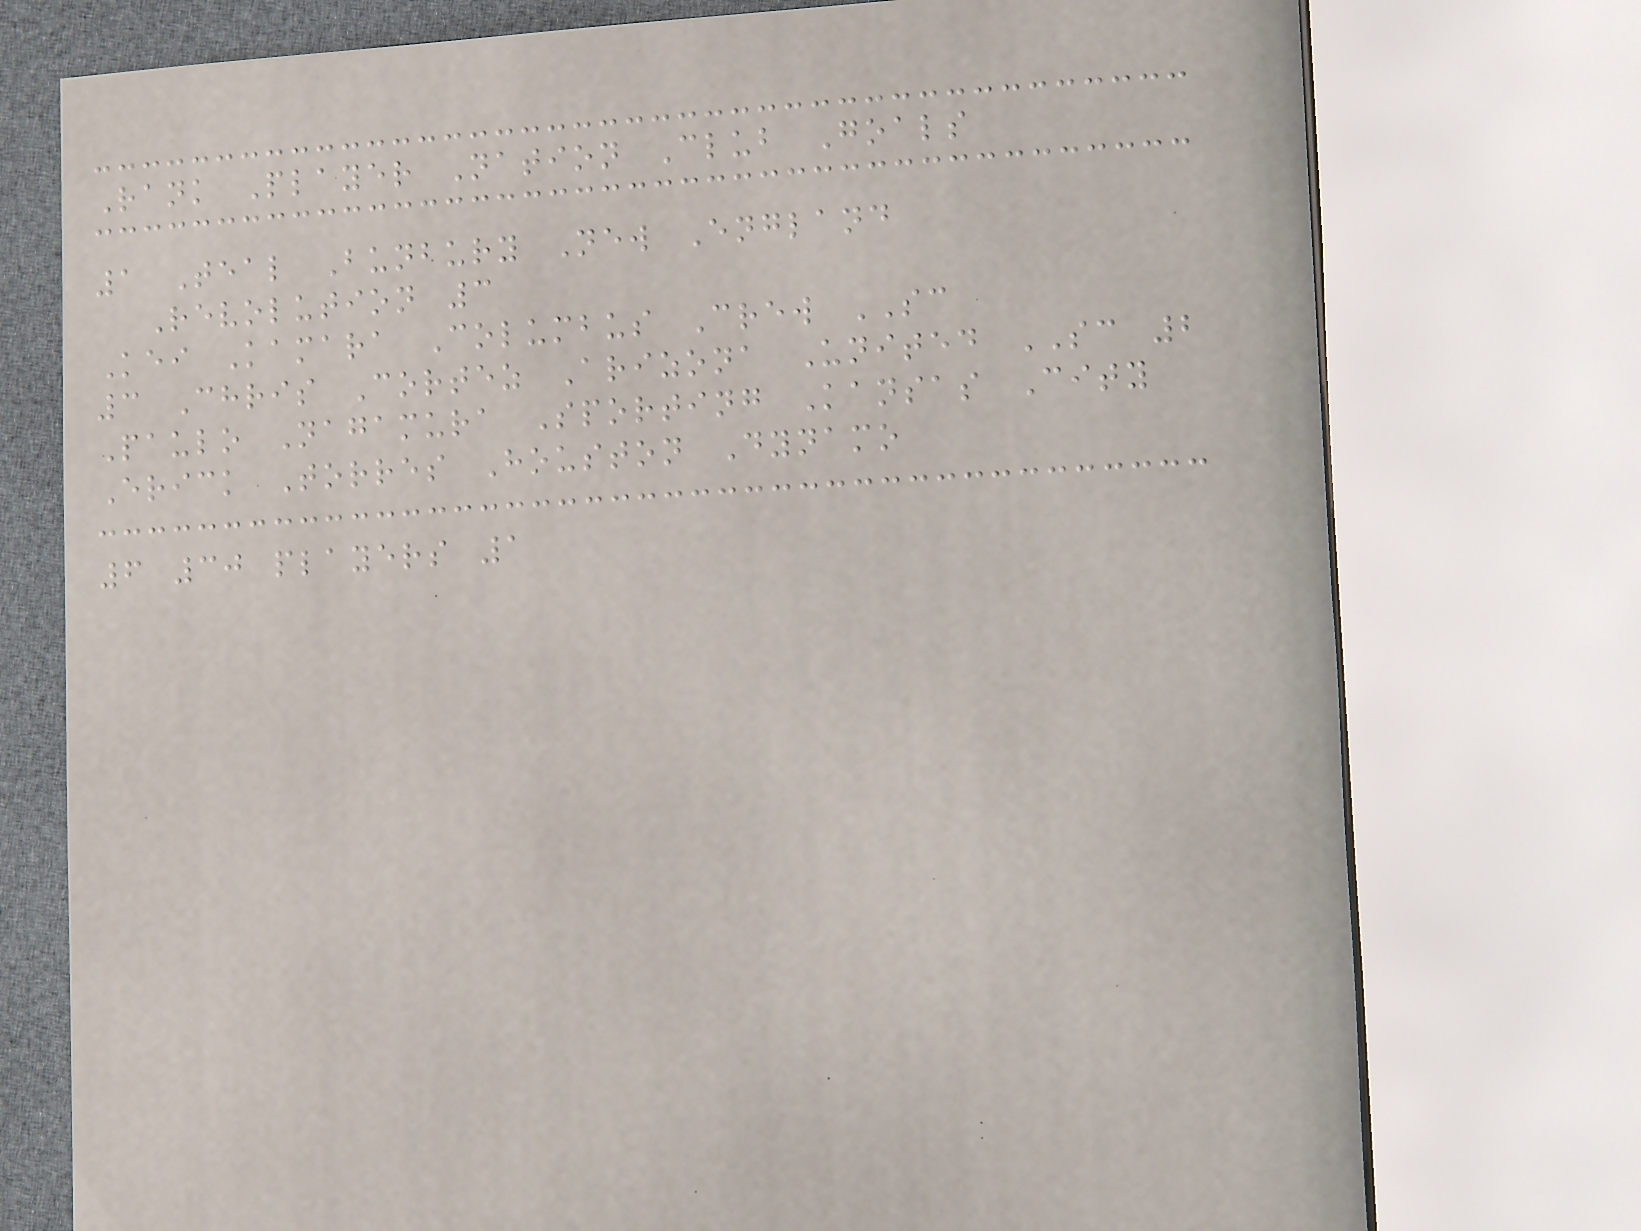Rank Player Nation Club Goals
1 Teal Bunbury New England
Revolution 3
Kei Kamara Columbus Crew SC
3 Chris Cortez Arizona United SC 2
Paulo Nagamura Sporting Kansas City
Erick Torres Houston Dynamo
6 30 players 1
